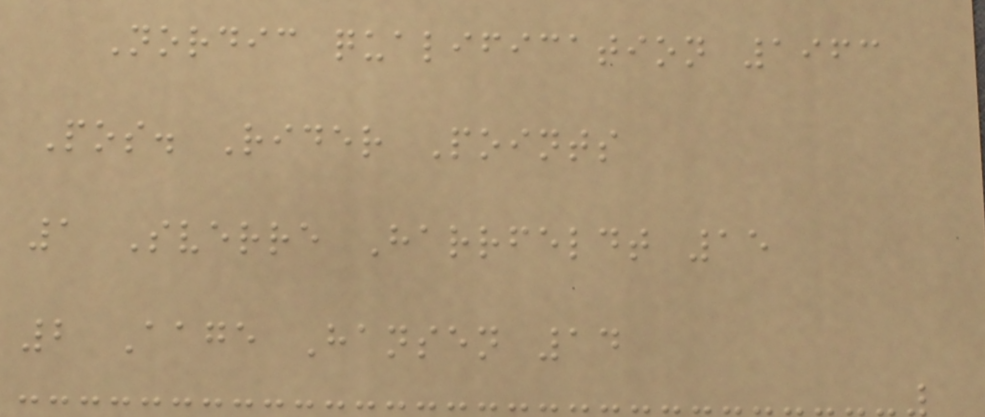Nordic qualification 1963
Pos. Rider Points
1 Sverre Harrfeldt 15
2 Aage Hansen 14
